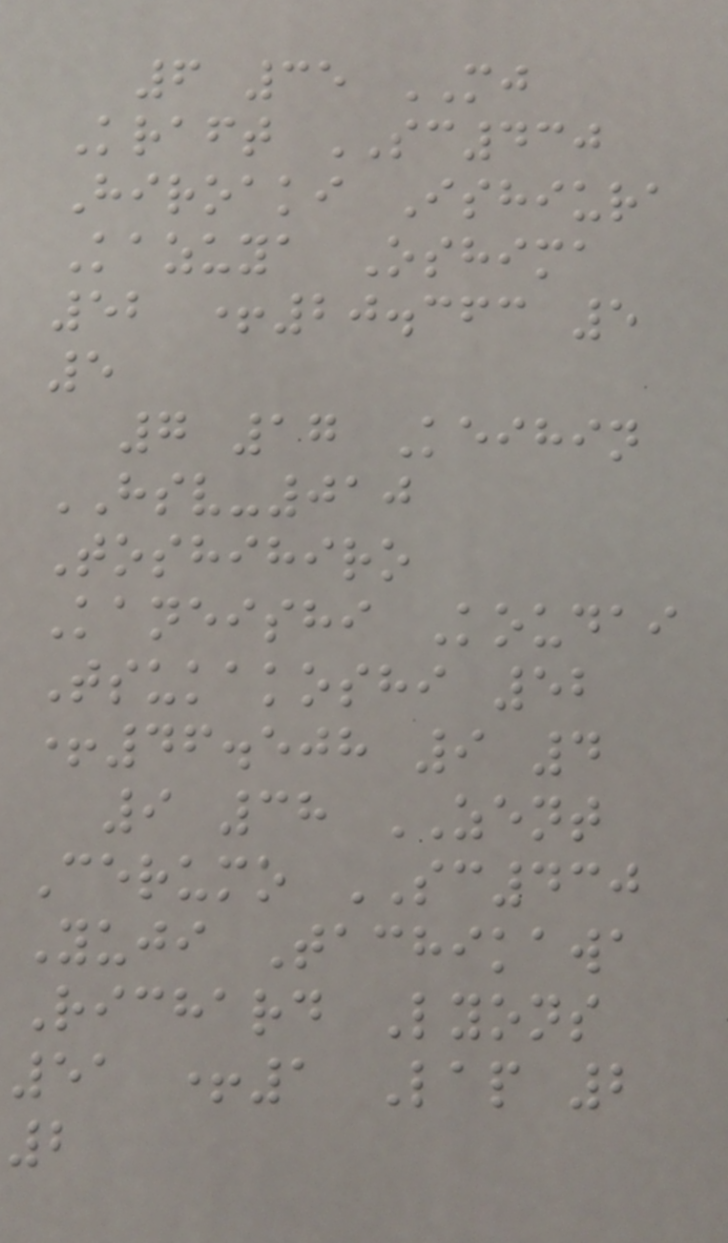6 35 MJ
Kraft SC430
Hiroaki Ishiura
Kazuya Oshima
52 +20.363 5
5
7 17 Keihin
HSV-010
Toshihiro
Kaneishi Koudai
Tsukakoshi 52
+46.508 9 4
9 38 ZENT
Cerumo SC430
Yuji Tachikawa
Richard Lyons
51 +1 Lap 2
2
